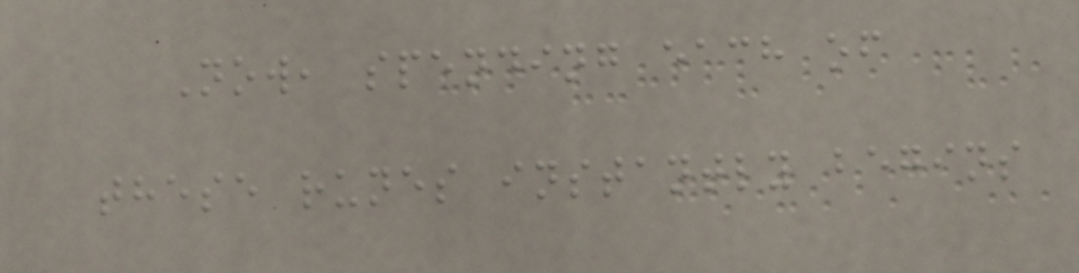Now, spending each of
these runes instantly begins
